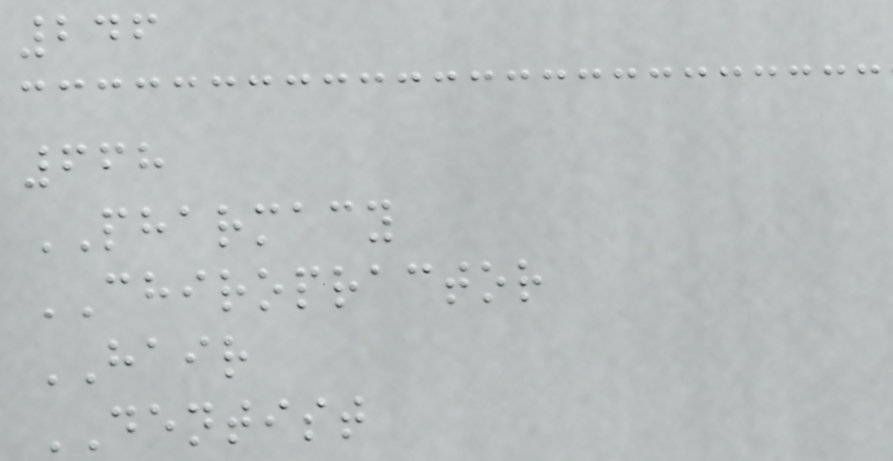246
668
PHARMACY
CHIROPRACTOR
HAIR
DENTIST
